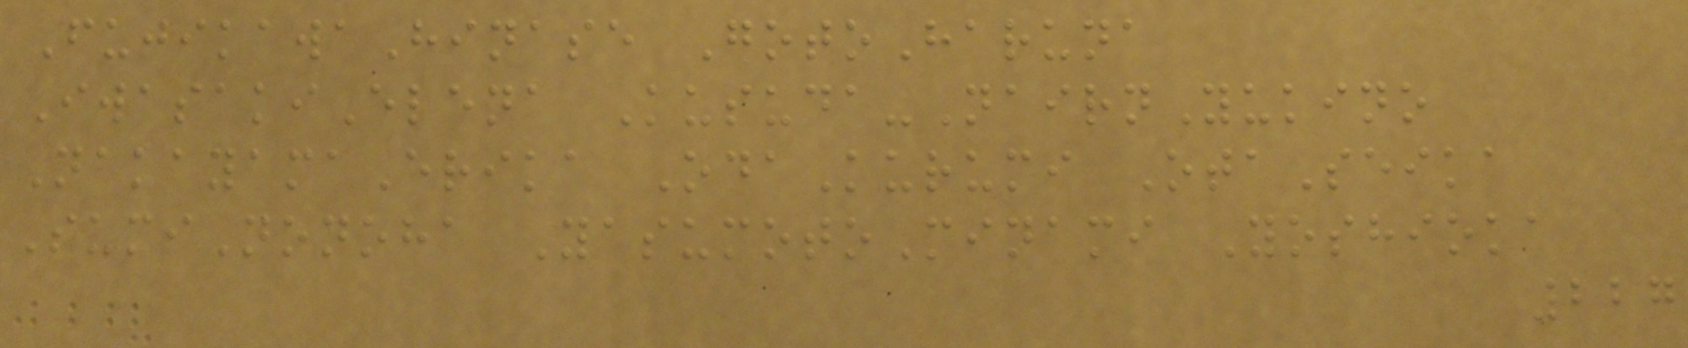FujikawaHinase GotoHaruna
IwasakiElena Kusuda-NairnYukino
NakayamaErika OdaKurumi OtaSeika
SumiNonoha YasumotoMinami Yoshioka
227
